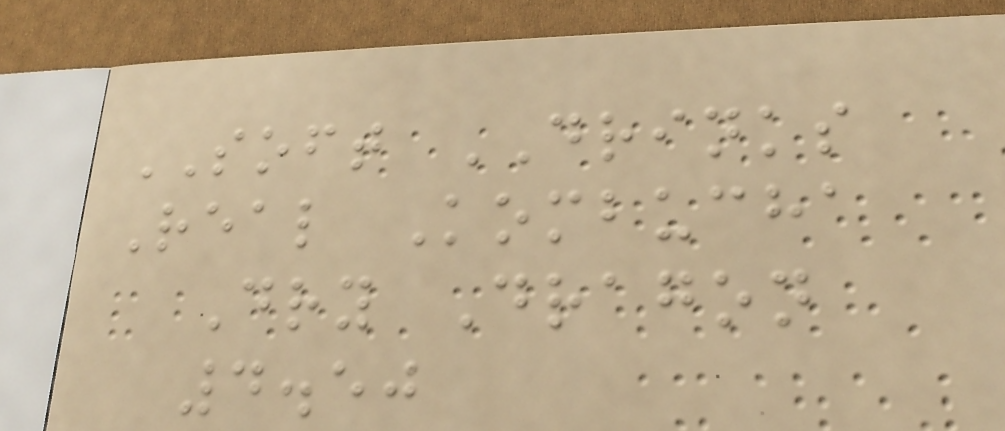SOFT DRINKS
Real Kombucha
Dry Dragon
4.50
